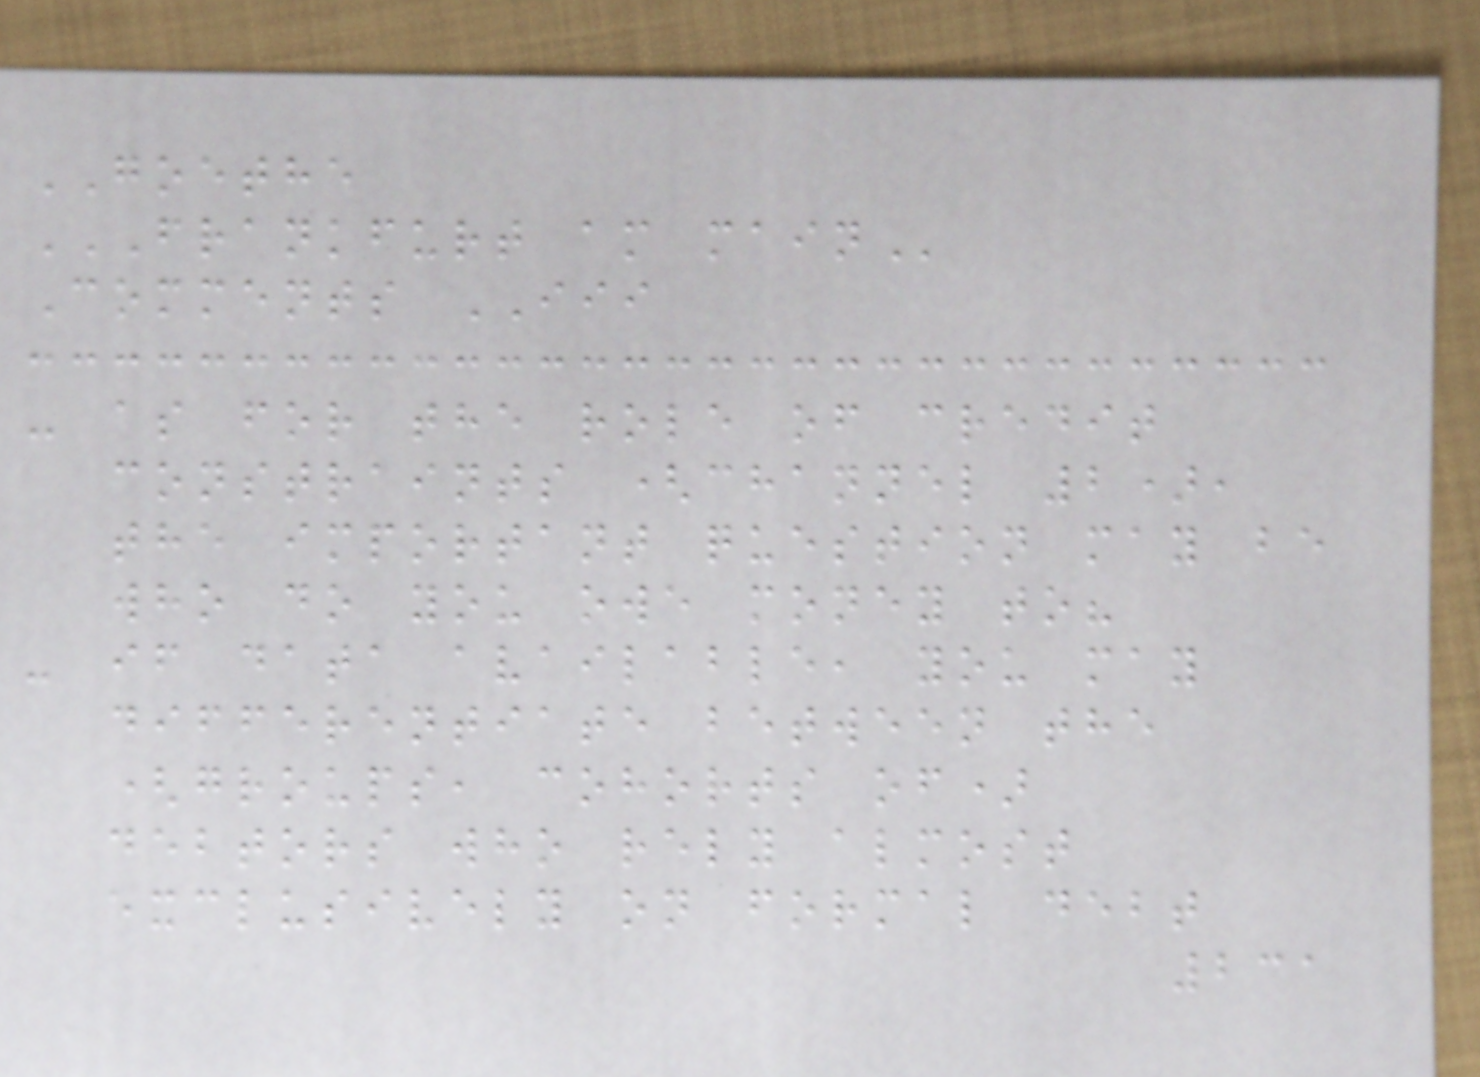GOETHE
FRANKFURT AM MAIN
Comments III
- as for the role of credit
constraints (channel 2),
the important question may be
who do you owe money to?
- if data available, you may
differentiate between the
(groups, cohorts of)
debtors who rely almost
exclusively on formal debt
231
